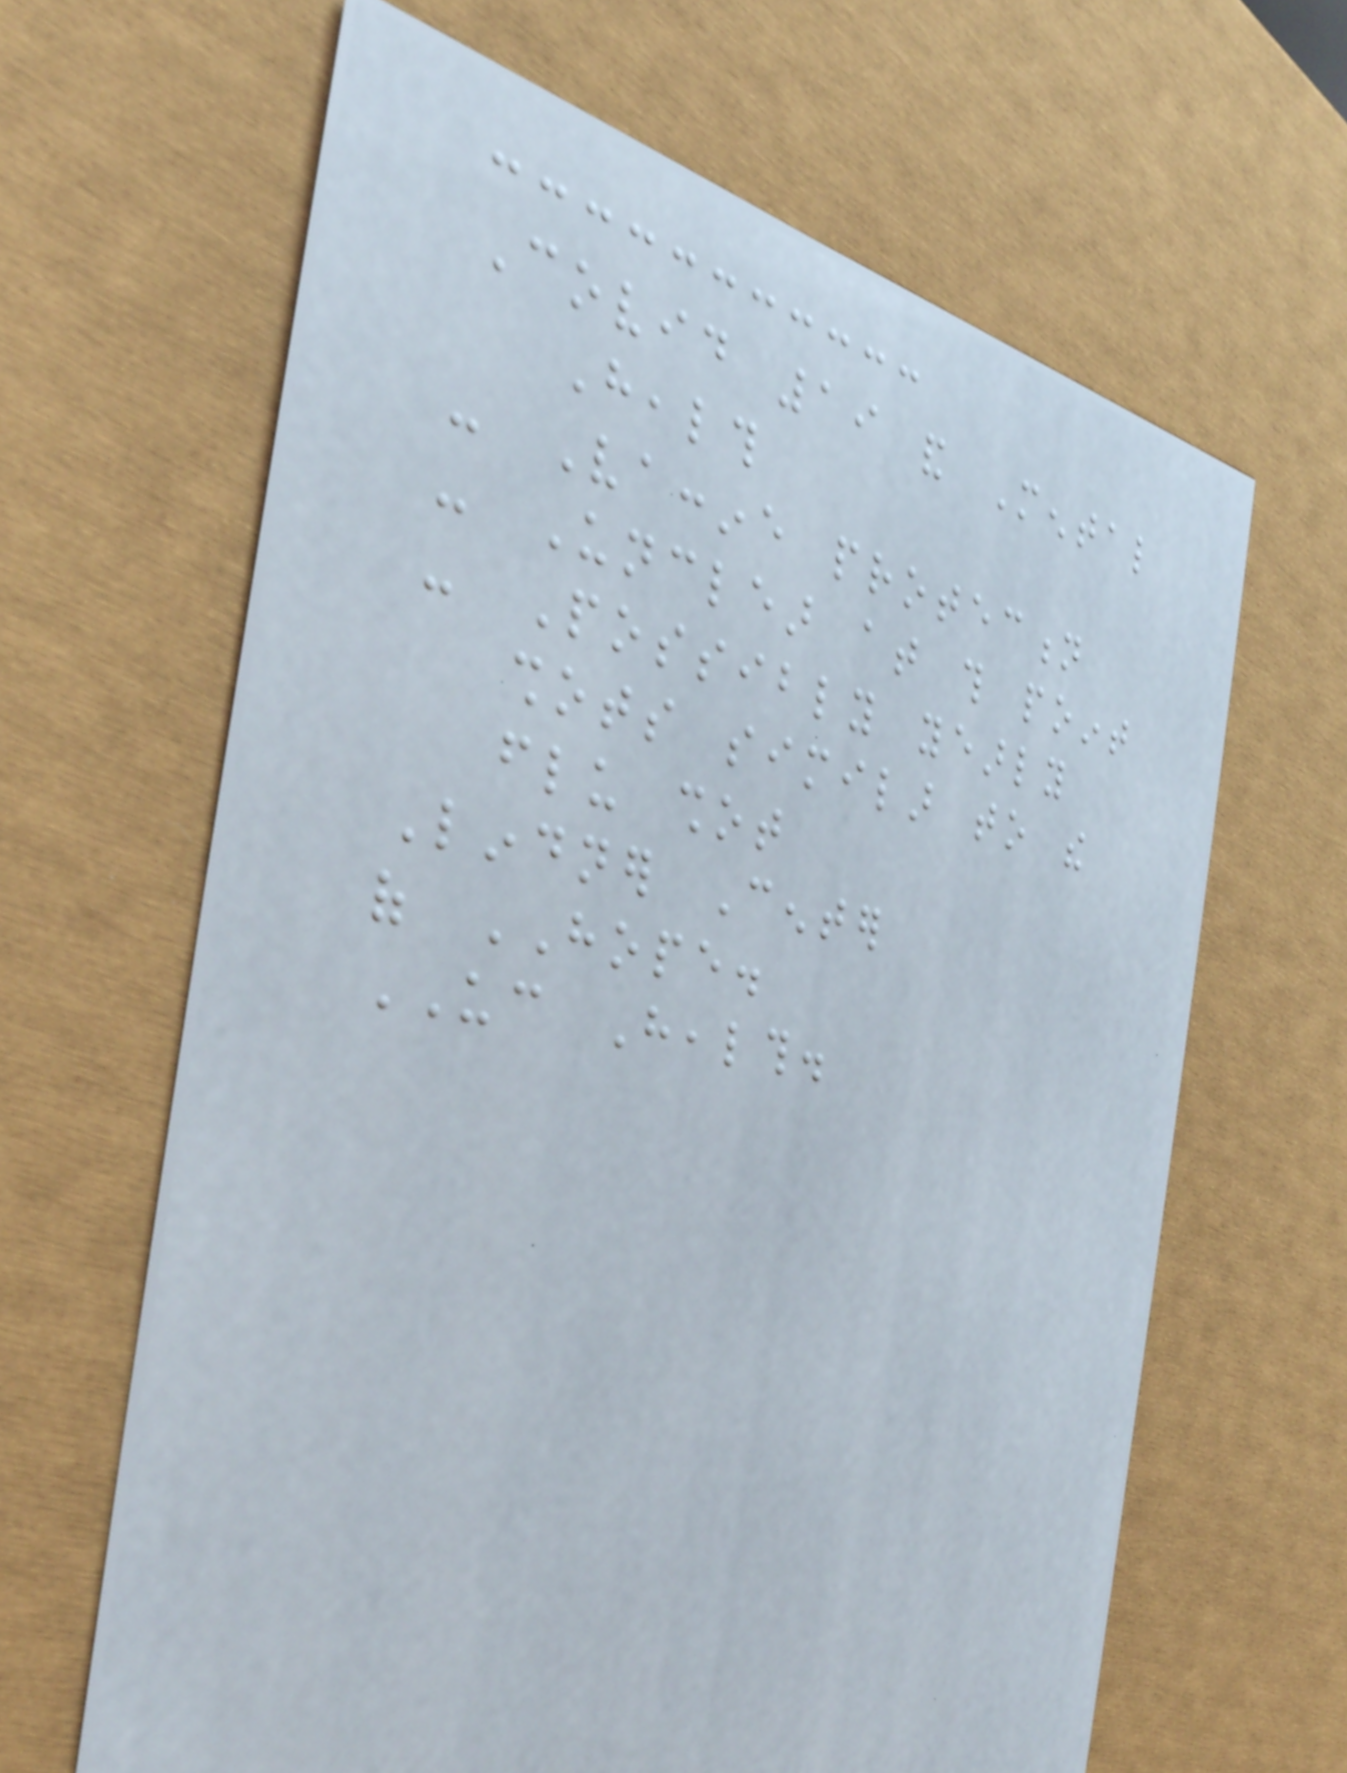Covid 19 and Mental
Health
- Vaccine protection
- Unclear at this point
- Possibly yearly
shots similar to the
flu shot
Lindner Center
of HOPE.
UC Health.
